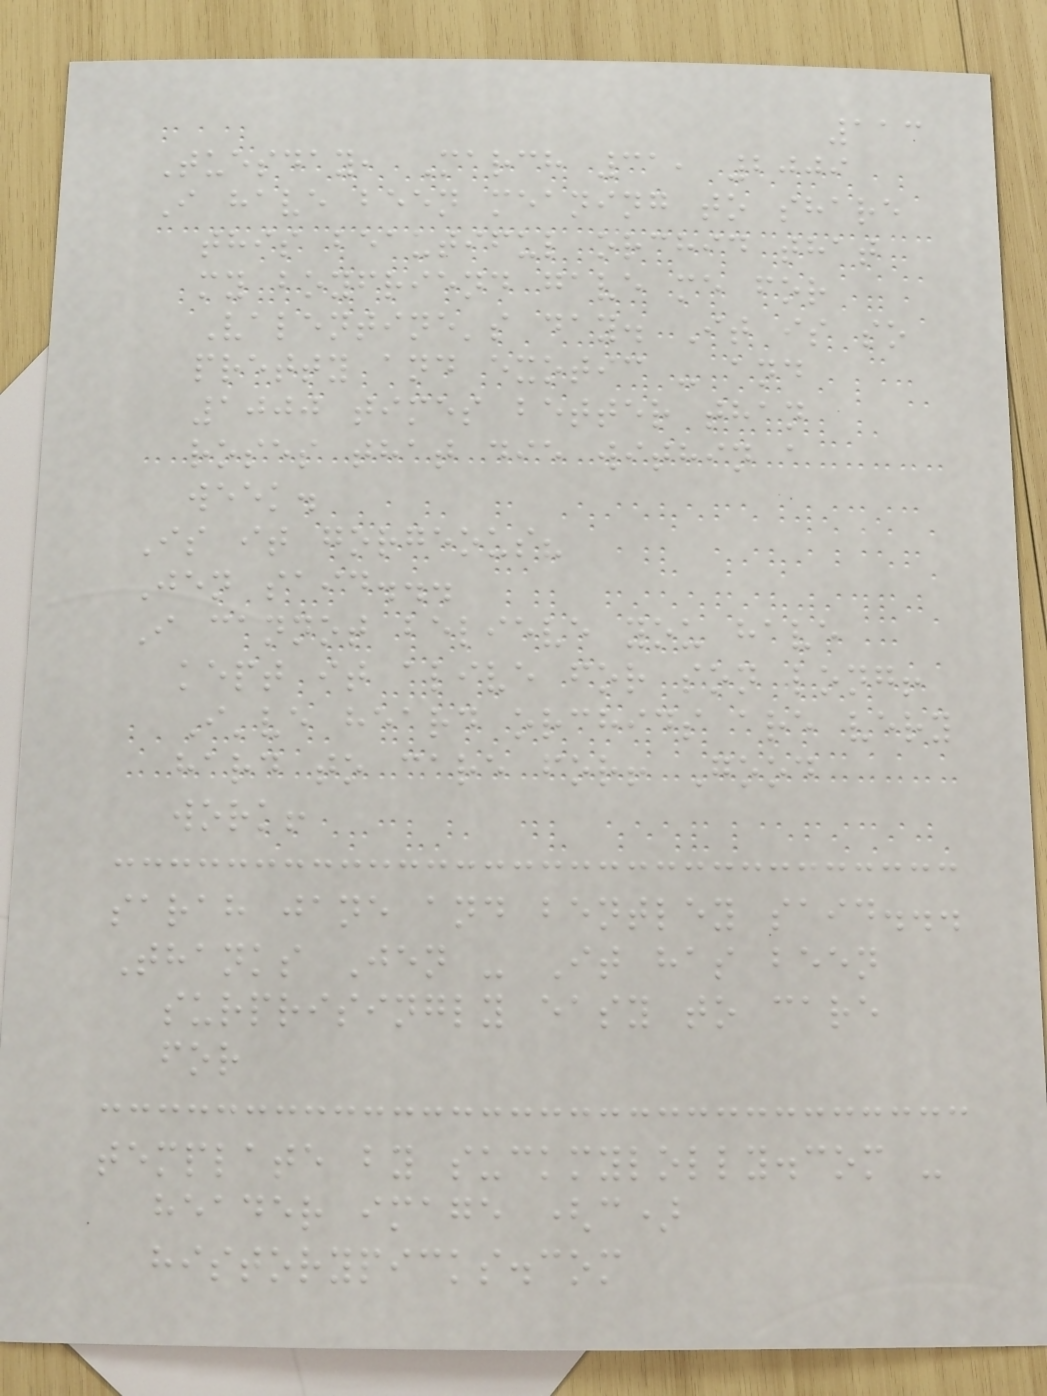113
Tuesday, March 31, 2009
I have been meaning to share
this beautiful orchid that
my boyfriend gave me for
Valentine's day. It is so
pretty and exotic - and
1000 times better than
roses that die within a
week.
Is it gorgeous?
Jen said...
I cannot believe you have
kept it alive for son long!
I've heard orchids are very
hard to care for! Good
work!
sarah jane and bentley said...
Thanks Jen - It has been
surprisingly easy to care
for
template by suckmylolly.com -
header image (c)
historypicks.com
